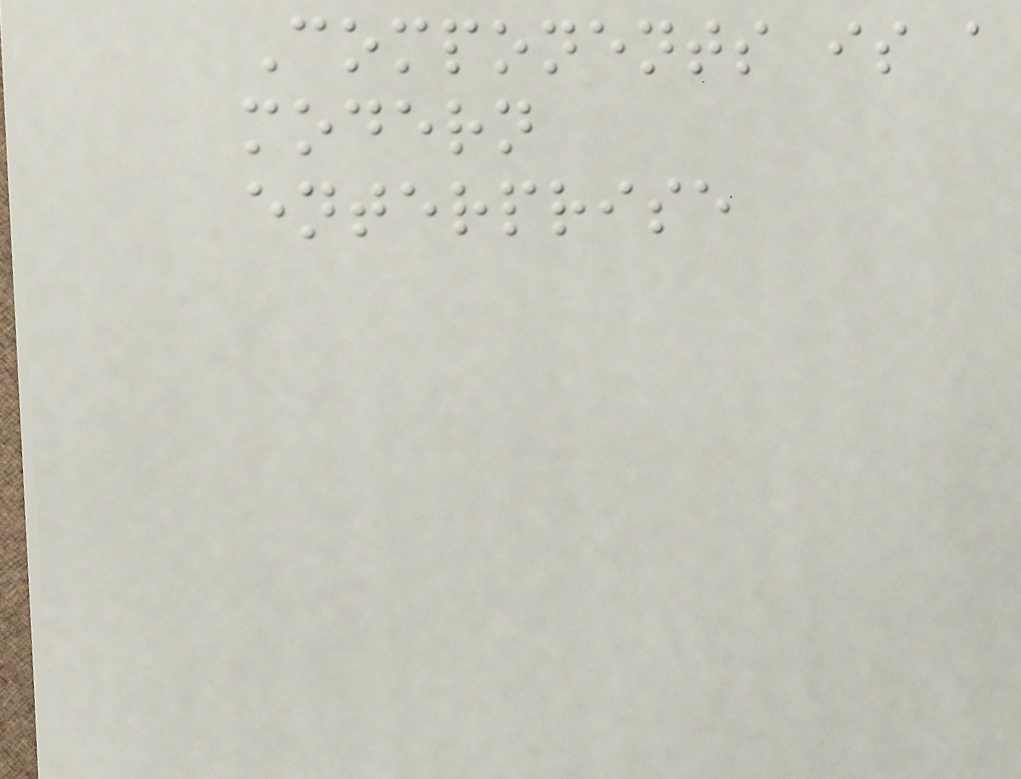Components is a
modern
enterprise
